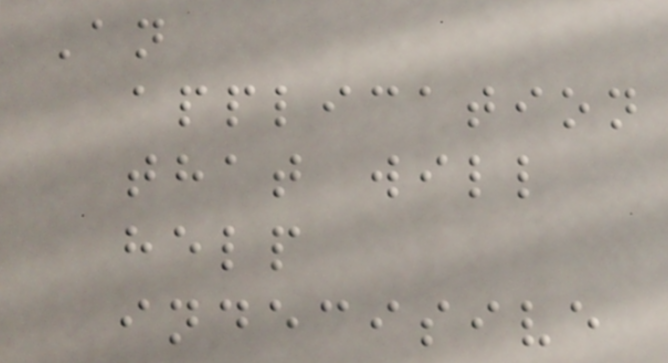An
application
that will
help
indecisive
